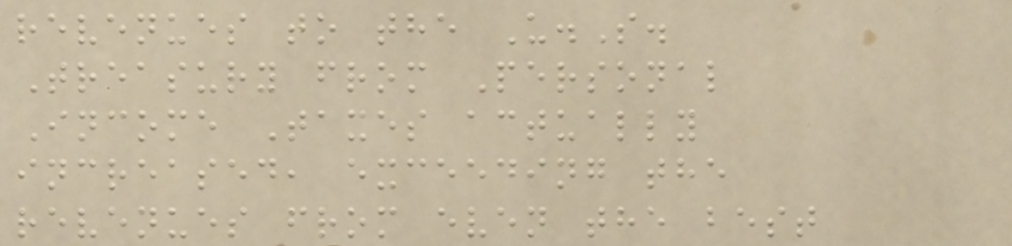revenues to the U.S.
Treasury from Personal
Income Taxes actually
increased, exceeding the
revenues from even the best
